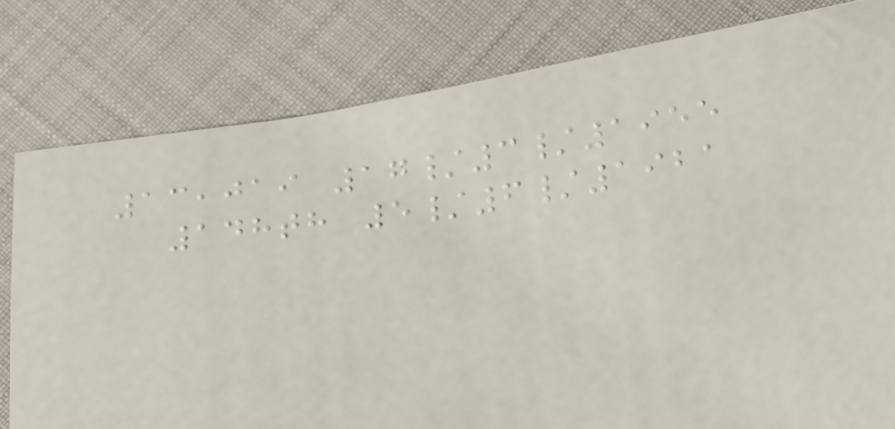13,019 17/3/1955
148th 5/6/1921
